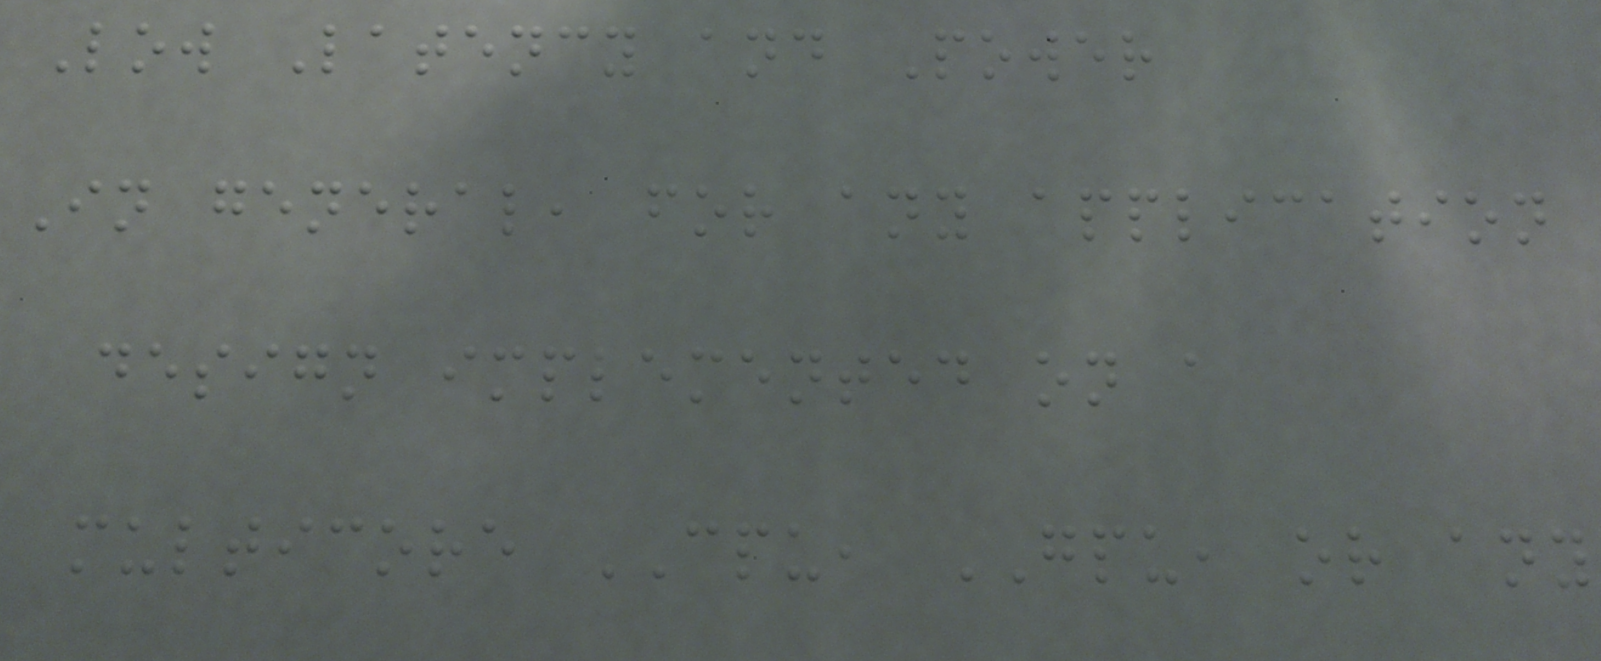Low Latency and Power
In general, for any application
design implemented on a
multicore CPU, GPU, or any
